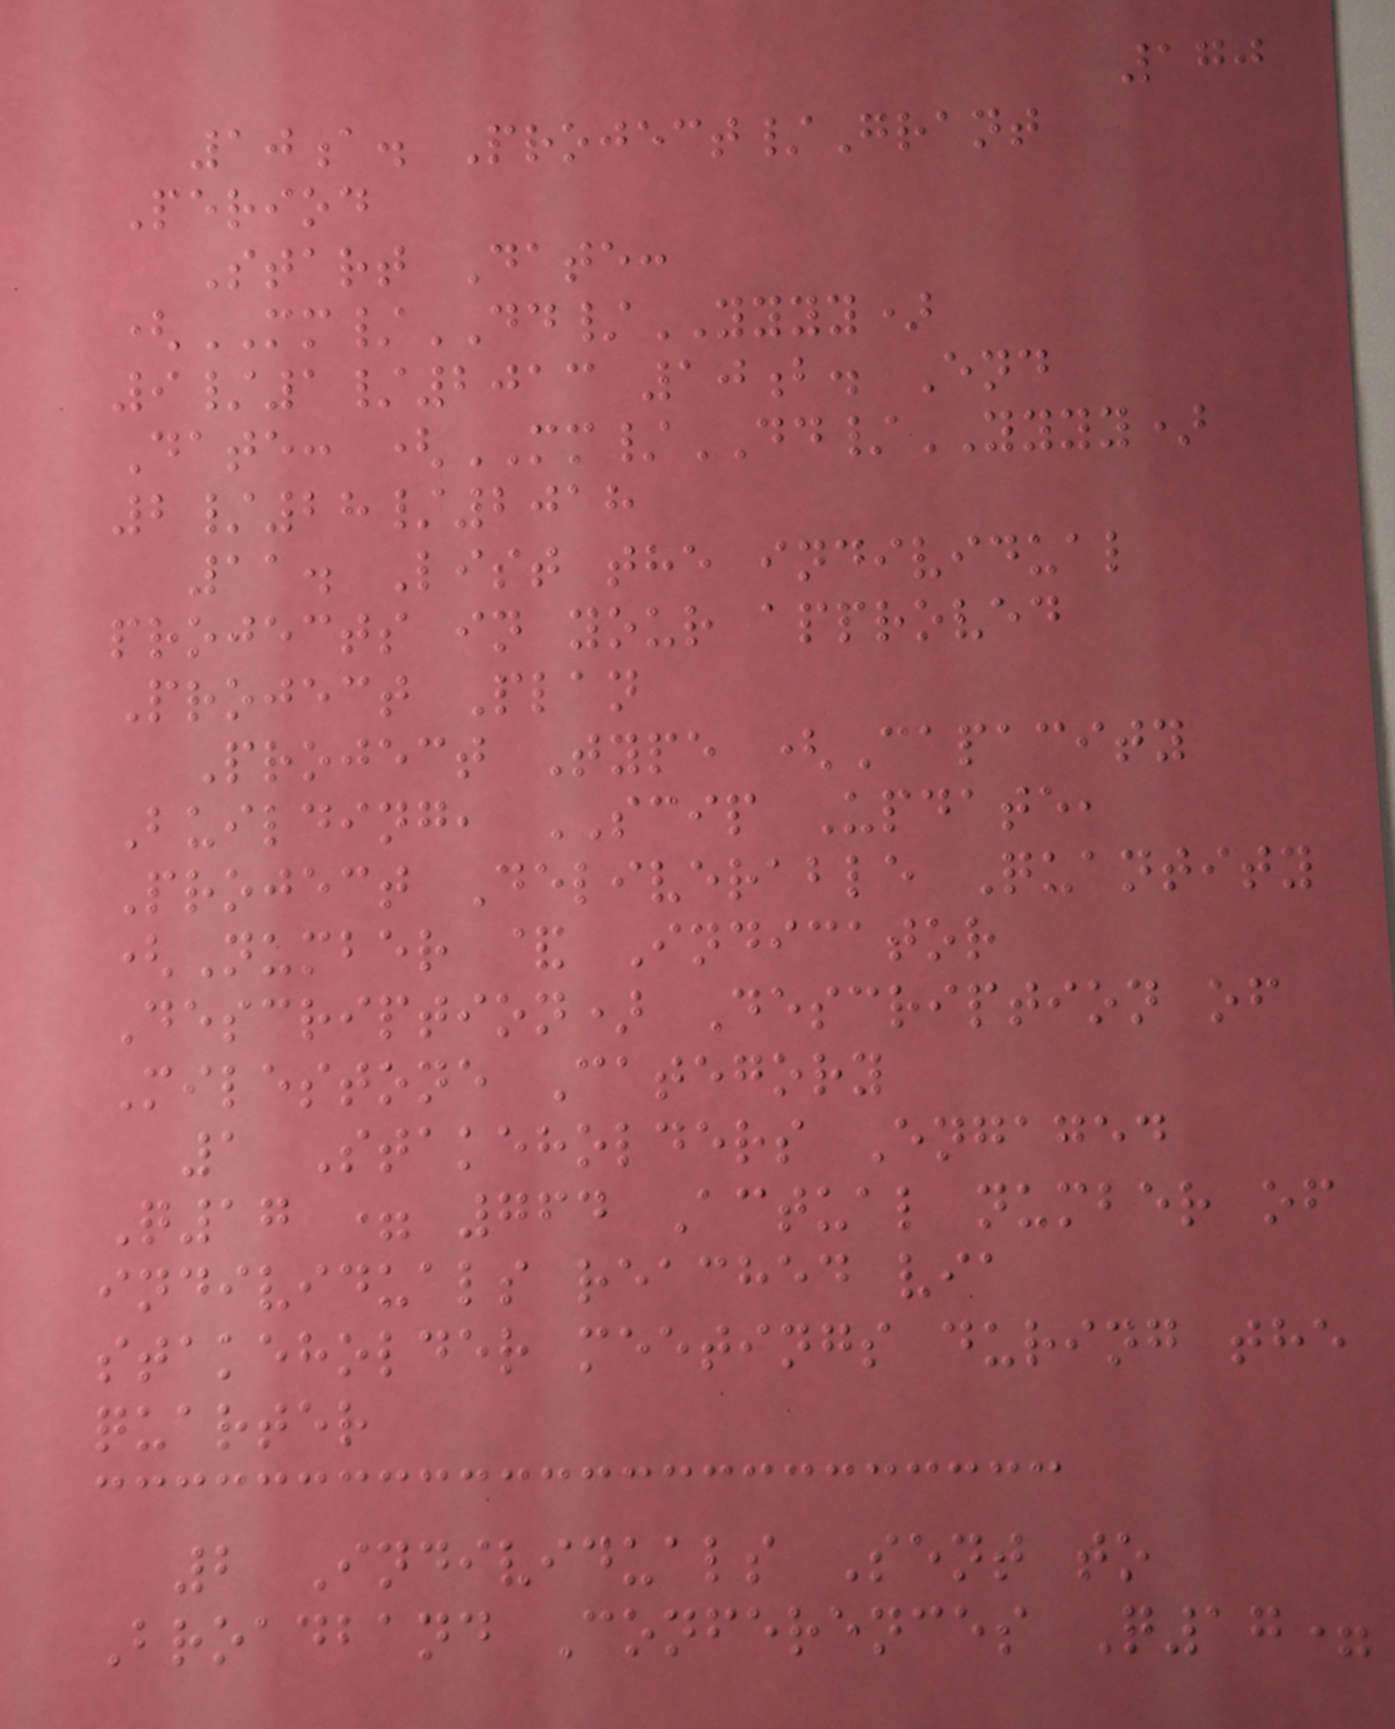170
10a. Project/Grant
Period
Start Date:
(MM/DD/YYYY)
9/1/2013 10b. End
Date: (MM/DD/YYYY)
2/28/2018
11. List the individual
projects in your approved
Project Plan
Project Type (Capacity
Building, SCIP Update,
Project Deliverable Quantity
(Number & Indicator
Description) Description of
Milestone Category
1 Stakeholders Engaged
Q17 = 764 Actual number of
individuals reached via
stakeholder meetings during the
quarter
2 Individuals Sent to
Broadband Conferences Q17=
